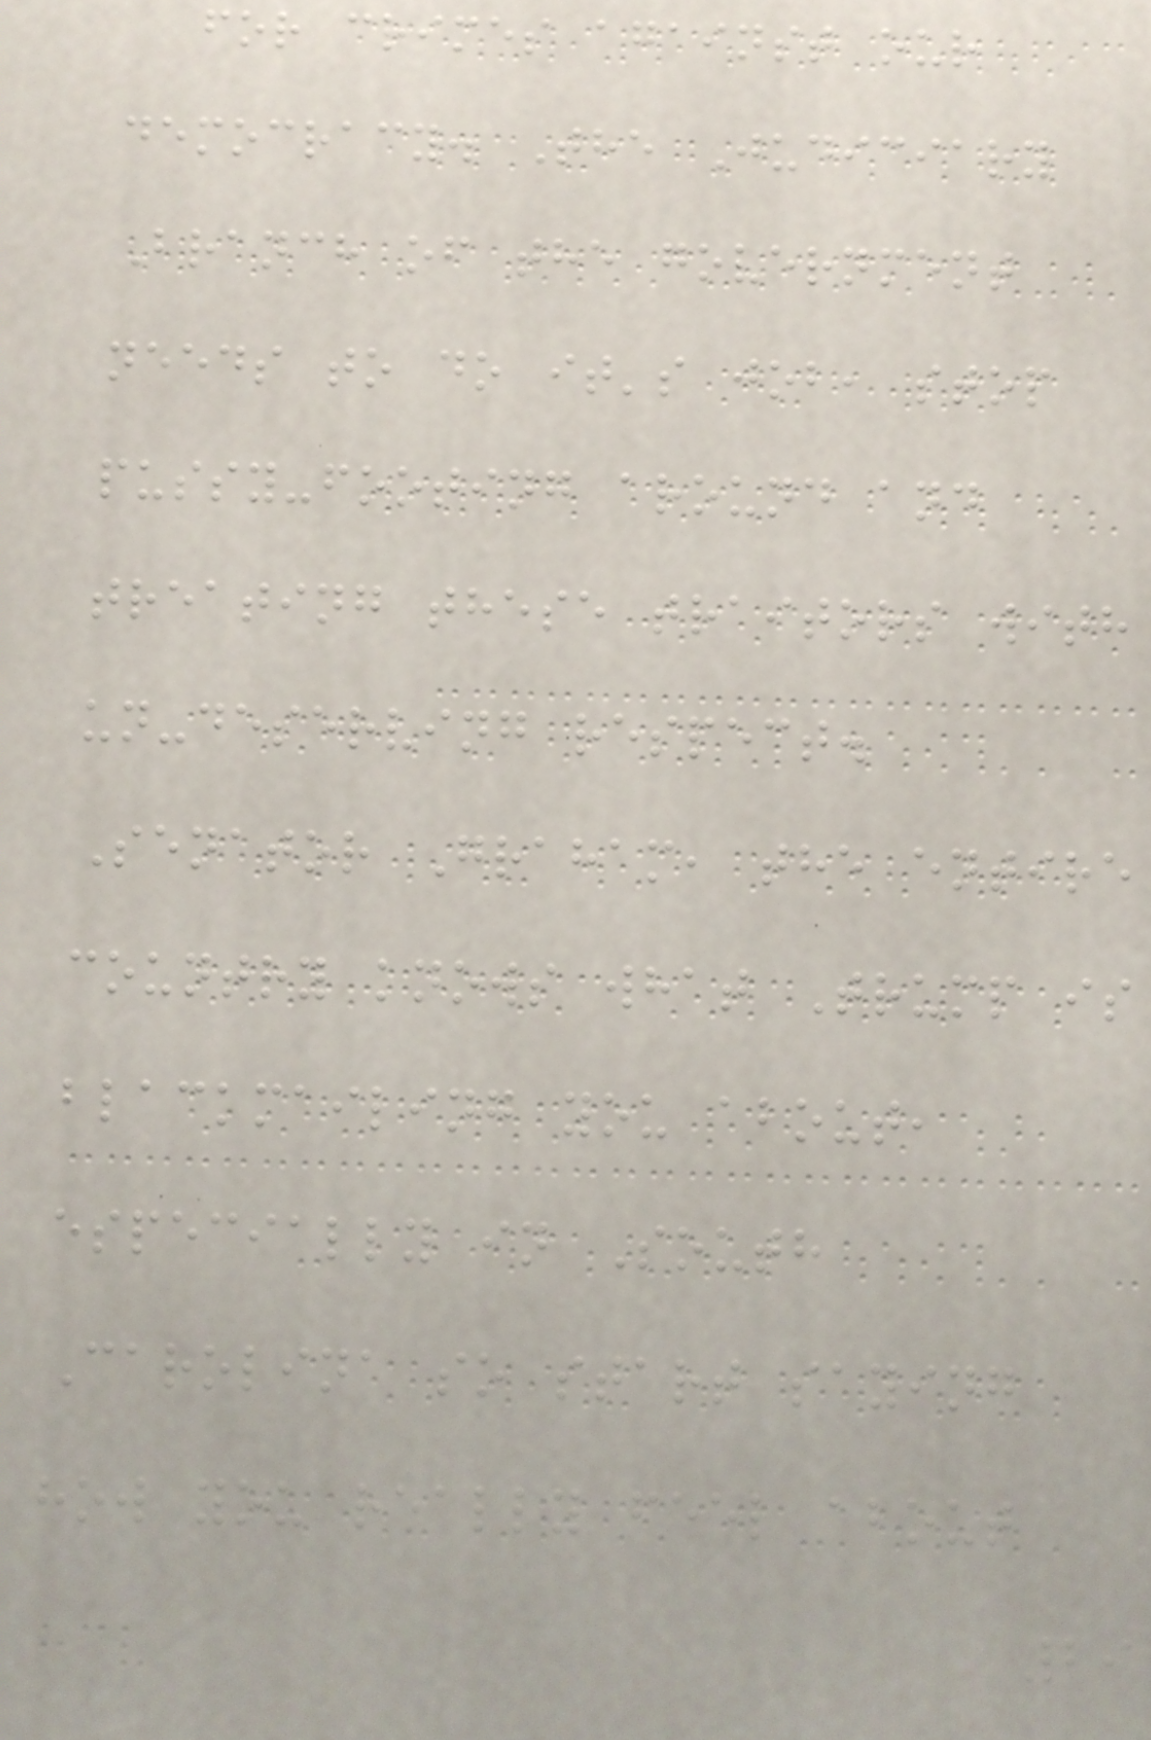for crimes against our
democracy. The Judiciary
Branch of the government
needs to do it's job, stop
pussy-footing around and
treating these traitors with
un-deserving respect.
Senator Graham, the entire
country knows what Trump is
blackmailing you about,
especially in South
Carolina so start saying
how you really feel about
29
